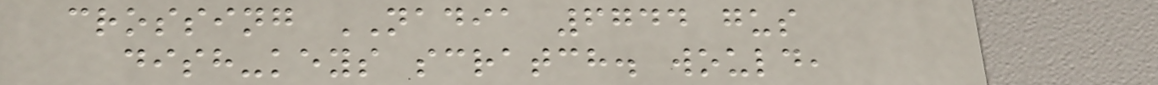crossing NADIA 6744 gus
dish-keys scratch. would,
